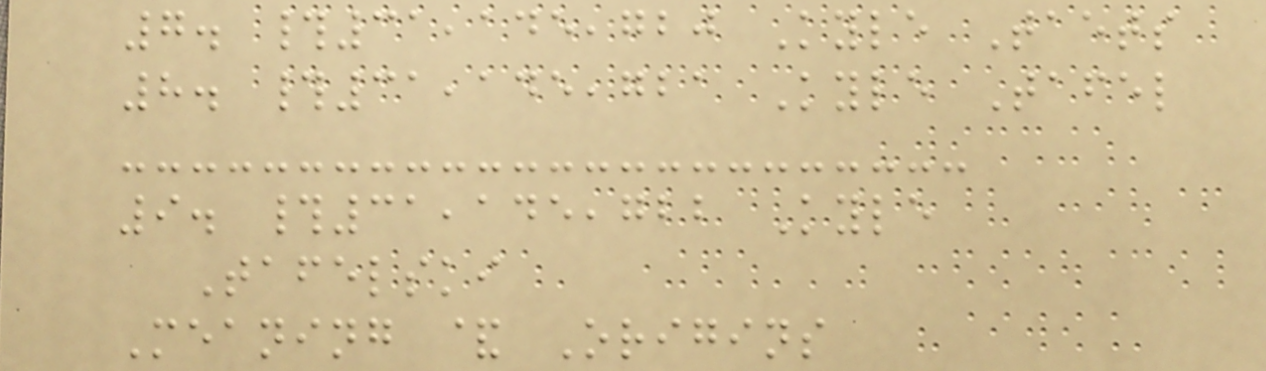7. #31,145,720 Kyle Taets
8. #31,145,721 Kyle Tafel
9. #31,145,722 Kyle
Tafelski
Meaning & Origins
